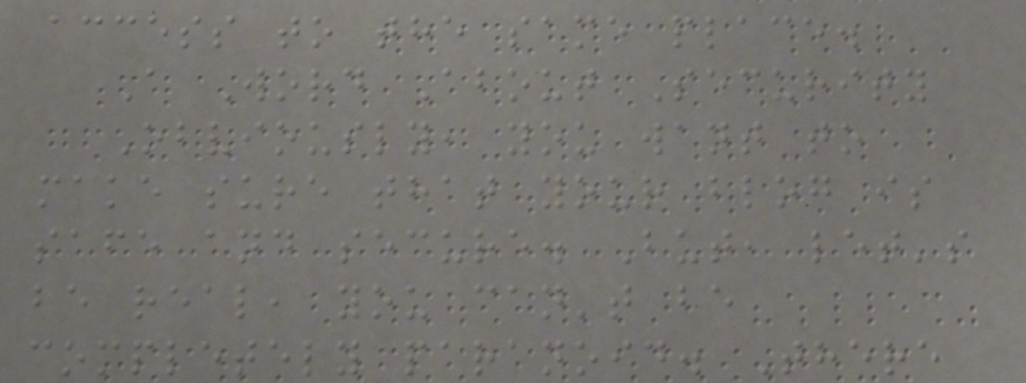access to the same place.
A Word About Security
Obviously, you want to
make sure that your blog is
safe and secure. But, let's
be real, you can't be
completely paranoid. There
